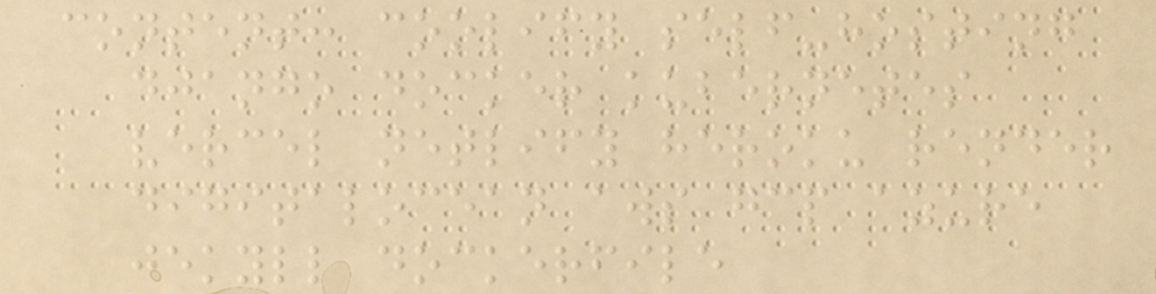content: coolify self-hosting
django docker kubernetes
vercel netlify heroku render
digitalocean aws gcp azure
jekyll dockerfile
